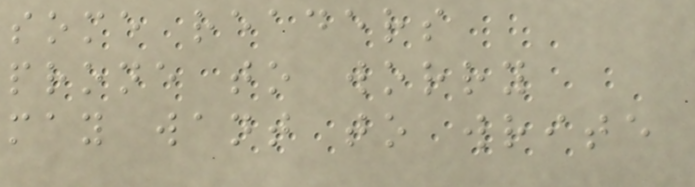some readers
prone to worry
may want to write
